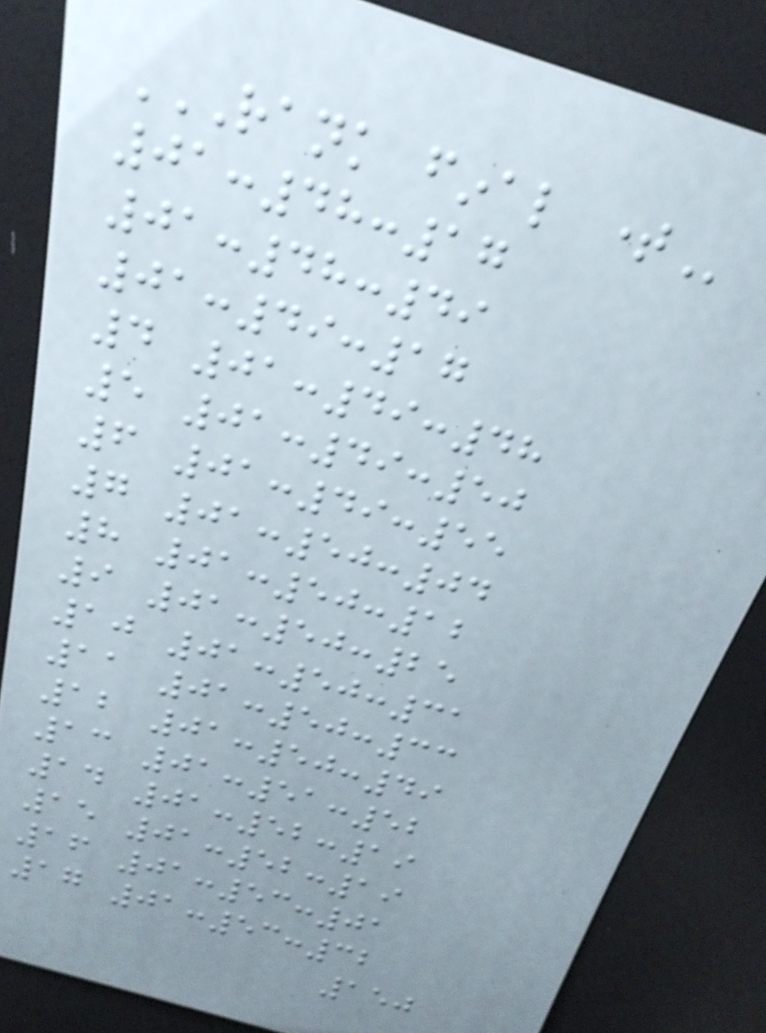RANK FINAL TIME
01:48:17
01:48:49
01:49:17
4 01:49:48
5 01:49:50
6 01:49:55
7 01:50:04
8 01:50:12
9 01:50:25
10 01:50:31
11 01:50:33
12 01:50:49
13 01:51:52
14 01:52:19
15 01:52:19
16 01:53:01
17 01:53:32
150
